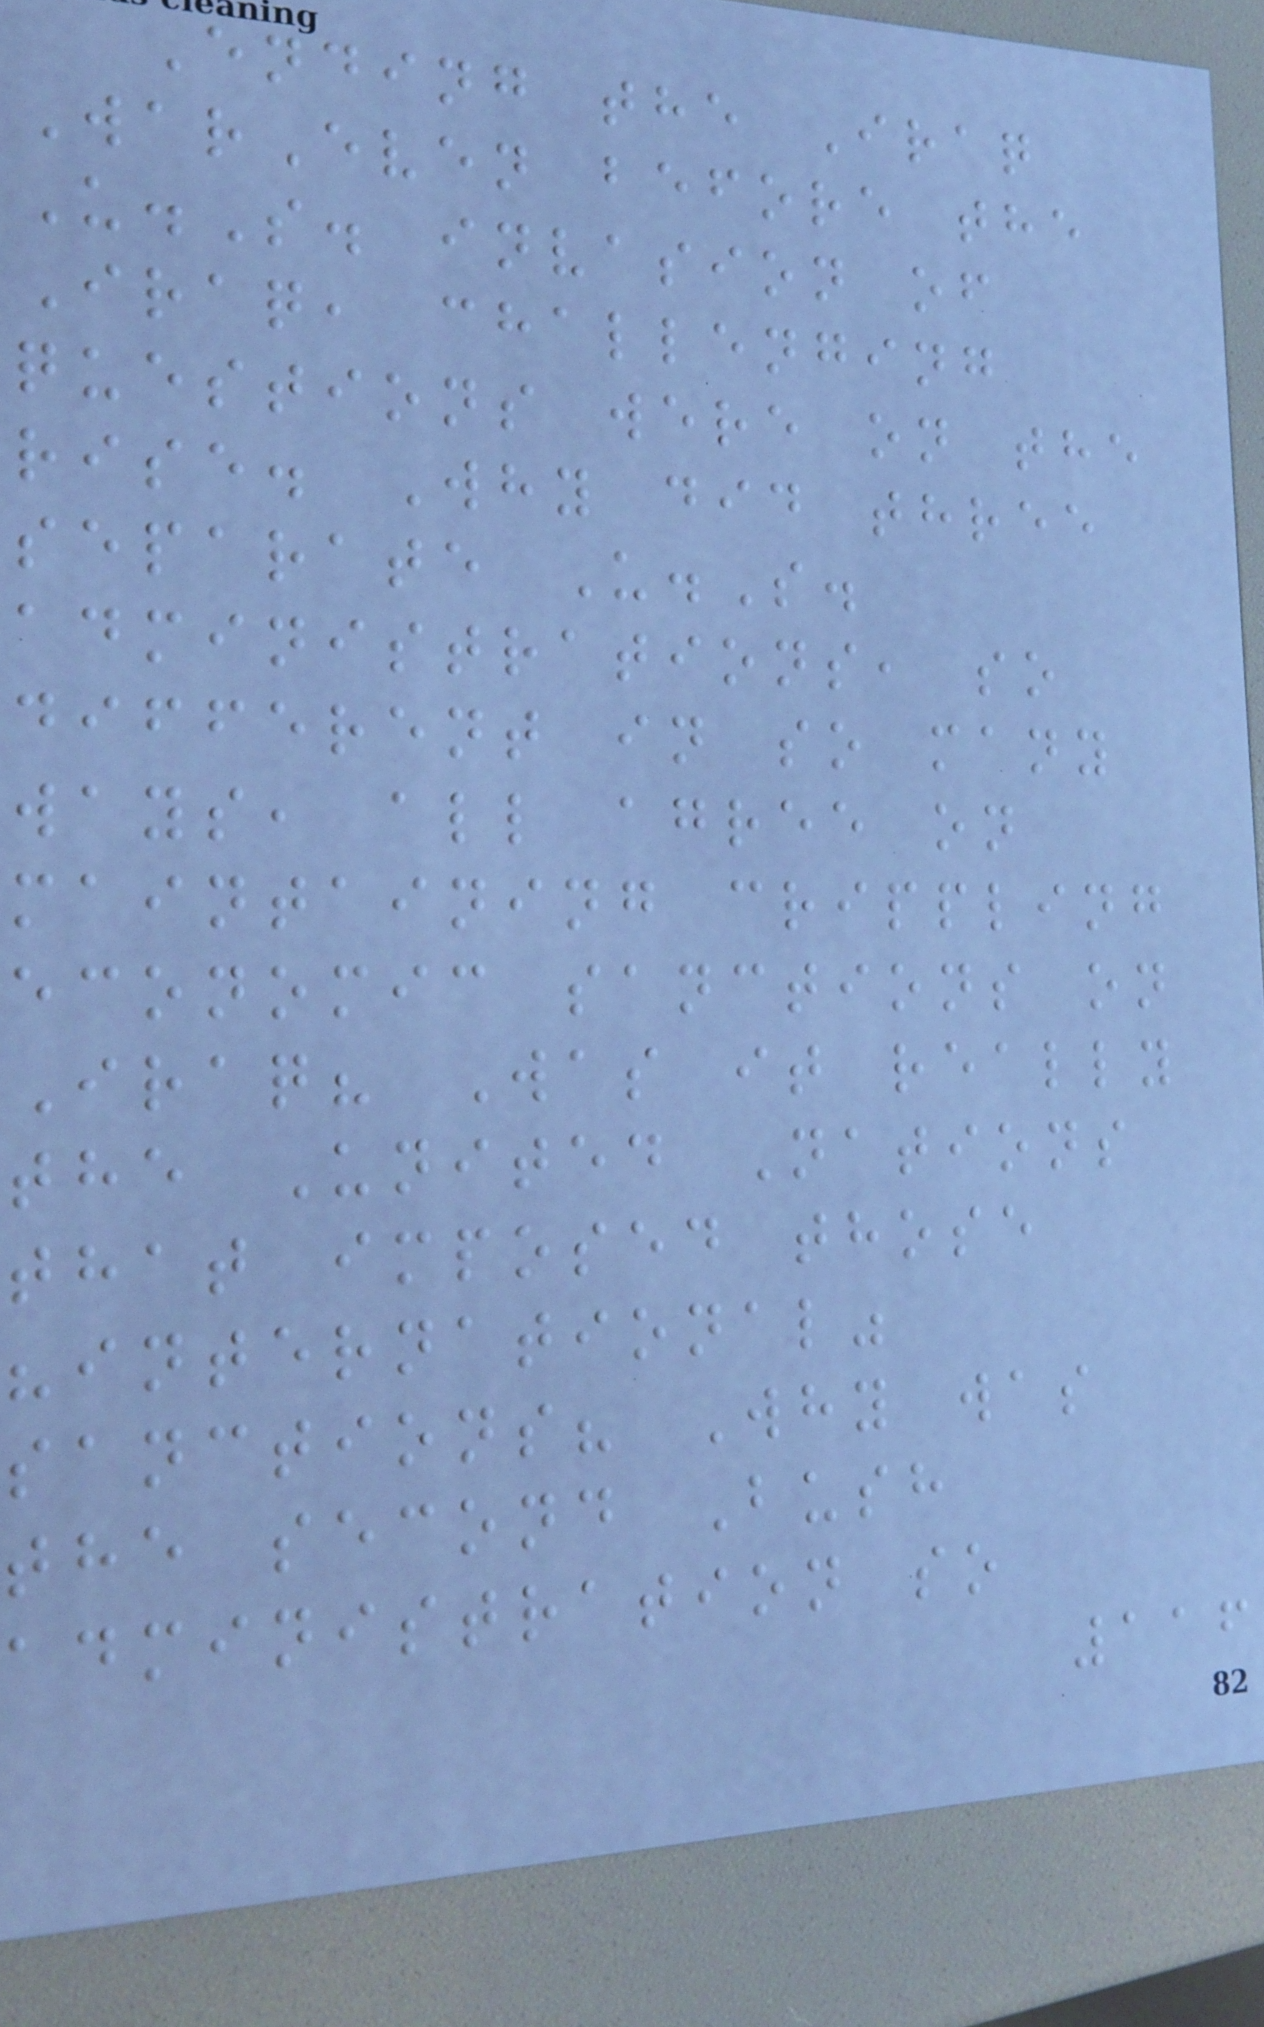Ending the Iraq
WarEven before the
U.S. invasion of
Iraq, challenging
questions were on the
rise. Why did three
separate U.S.
administrations, so
different in so many
ways, all agree on
maintaining crippling
economic sanctions on
Iraq? Was it really
the United Nations
that imposed those
"international"
sanctions? Why was
the second Bush
administration so
116
